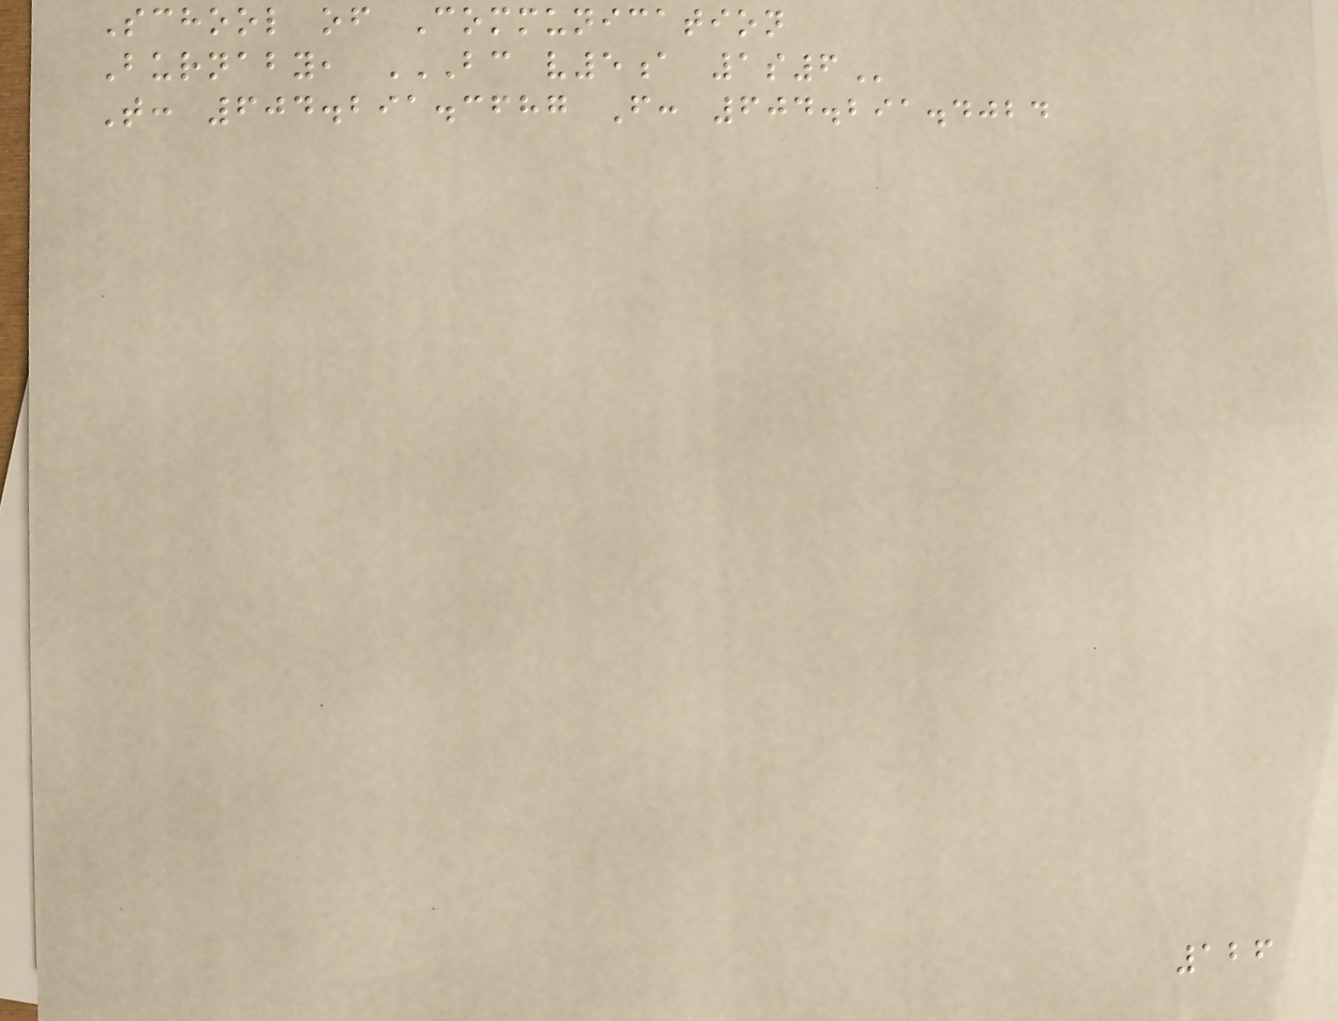School of Communication
Burnaby, BC V5A 1S6
T: 604.291.3687 F: 604.291.4024
126
